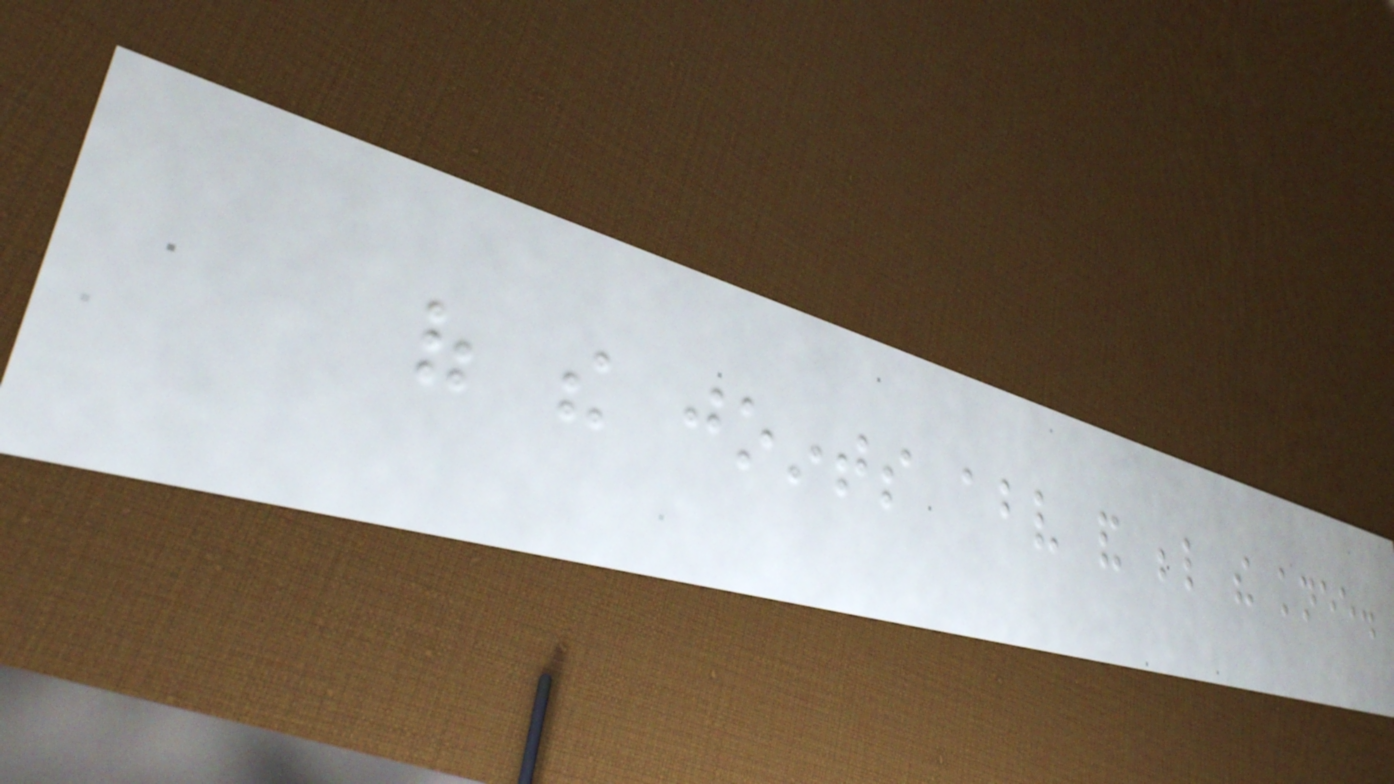of the joints above and below the knee.
